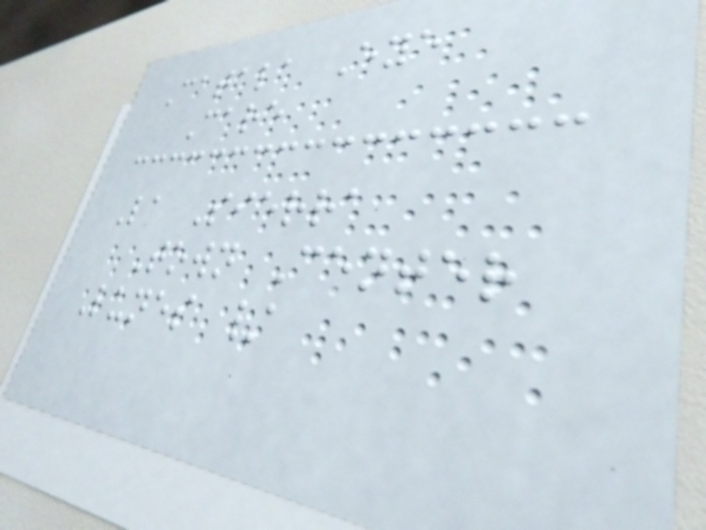Catala Eye
Care
La Sierra
Town Center
Lunes /
